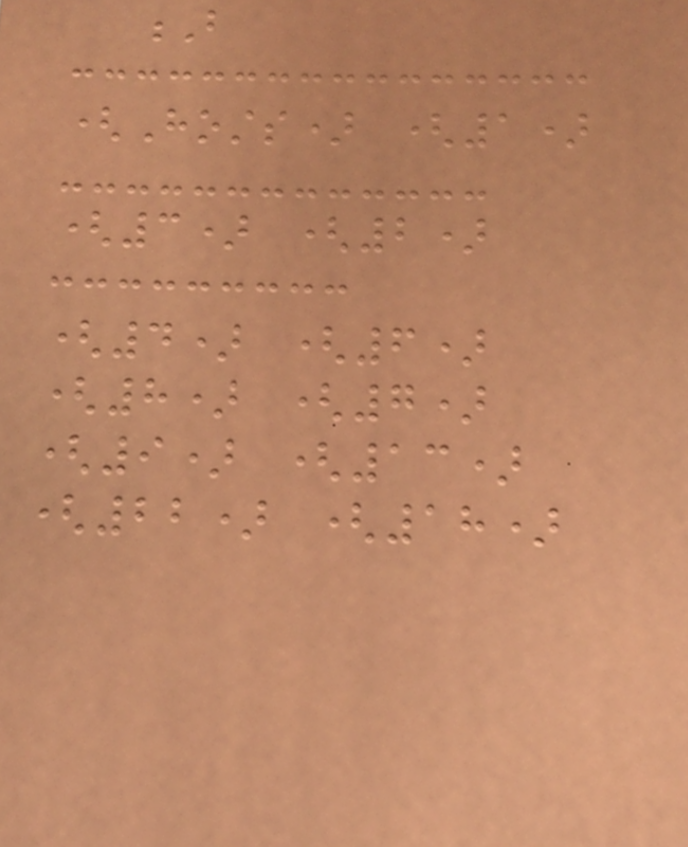B
(Hosts) (1)
(3) (2)
(4) (6)
(8) (7)
(9) (13)
(22) (18)
